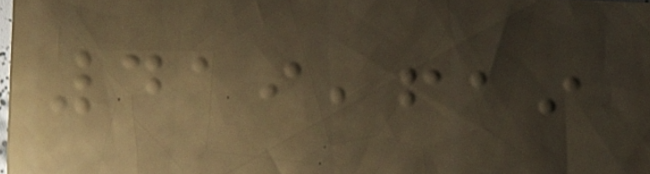419,619
